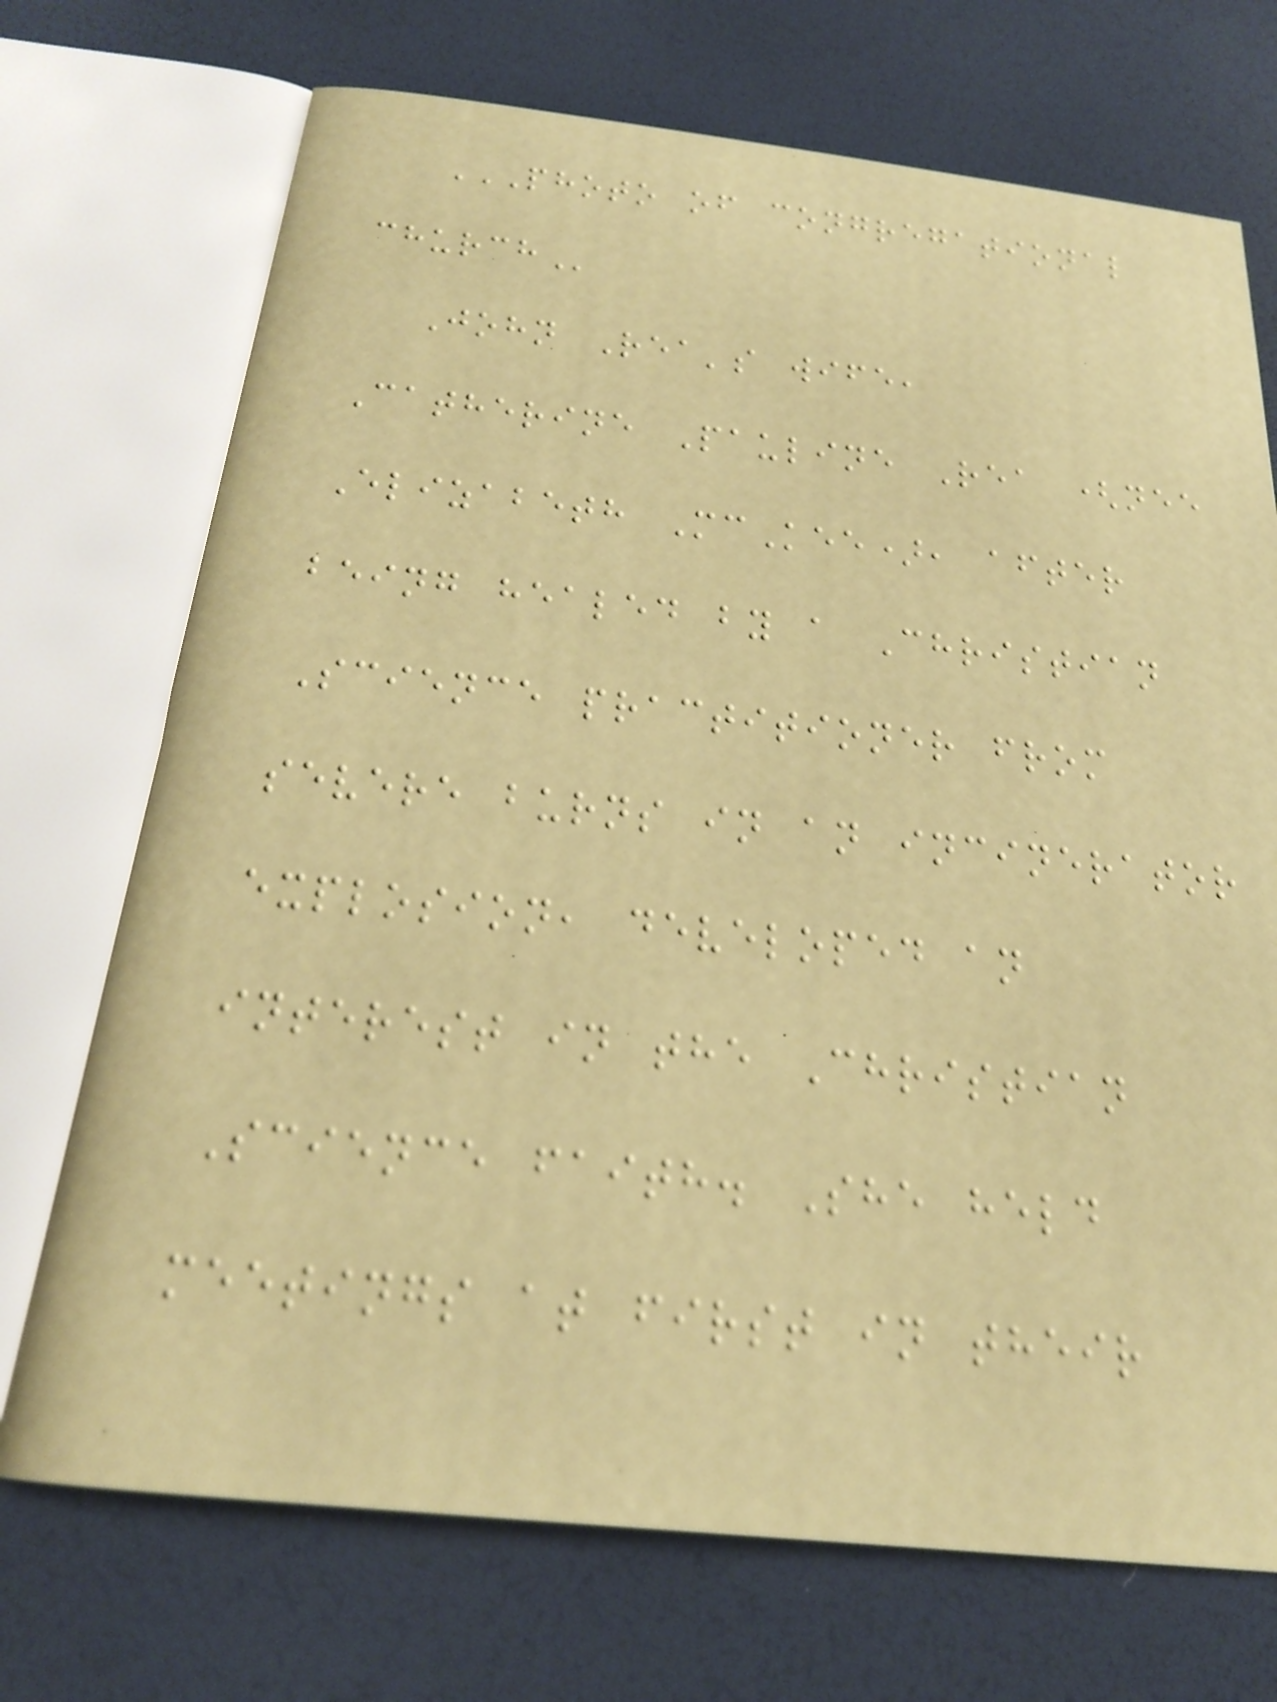PHOTO OF CONGREGATIONAL
CHURCH
John Rea's wife,
Catherine Pauline Rea (nee
Elizabeth McKee), after
being healed by a Christian
Science practitioner from
severe burns in an incinerator
explosion, developed an
interest in the Christian
Science faith. She held
meetings at first in their
